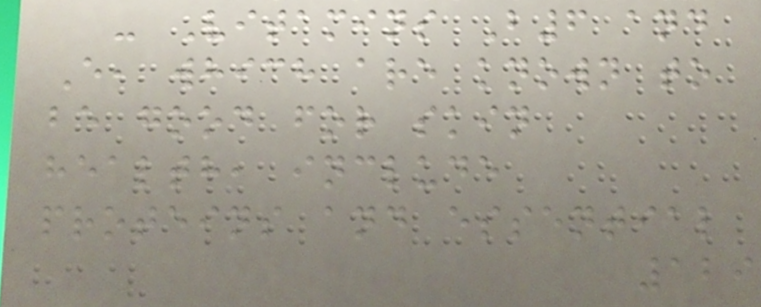- Vitamins B6 and
E, which are known to
be good for skin
health, include
proteins and essential
129
